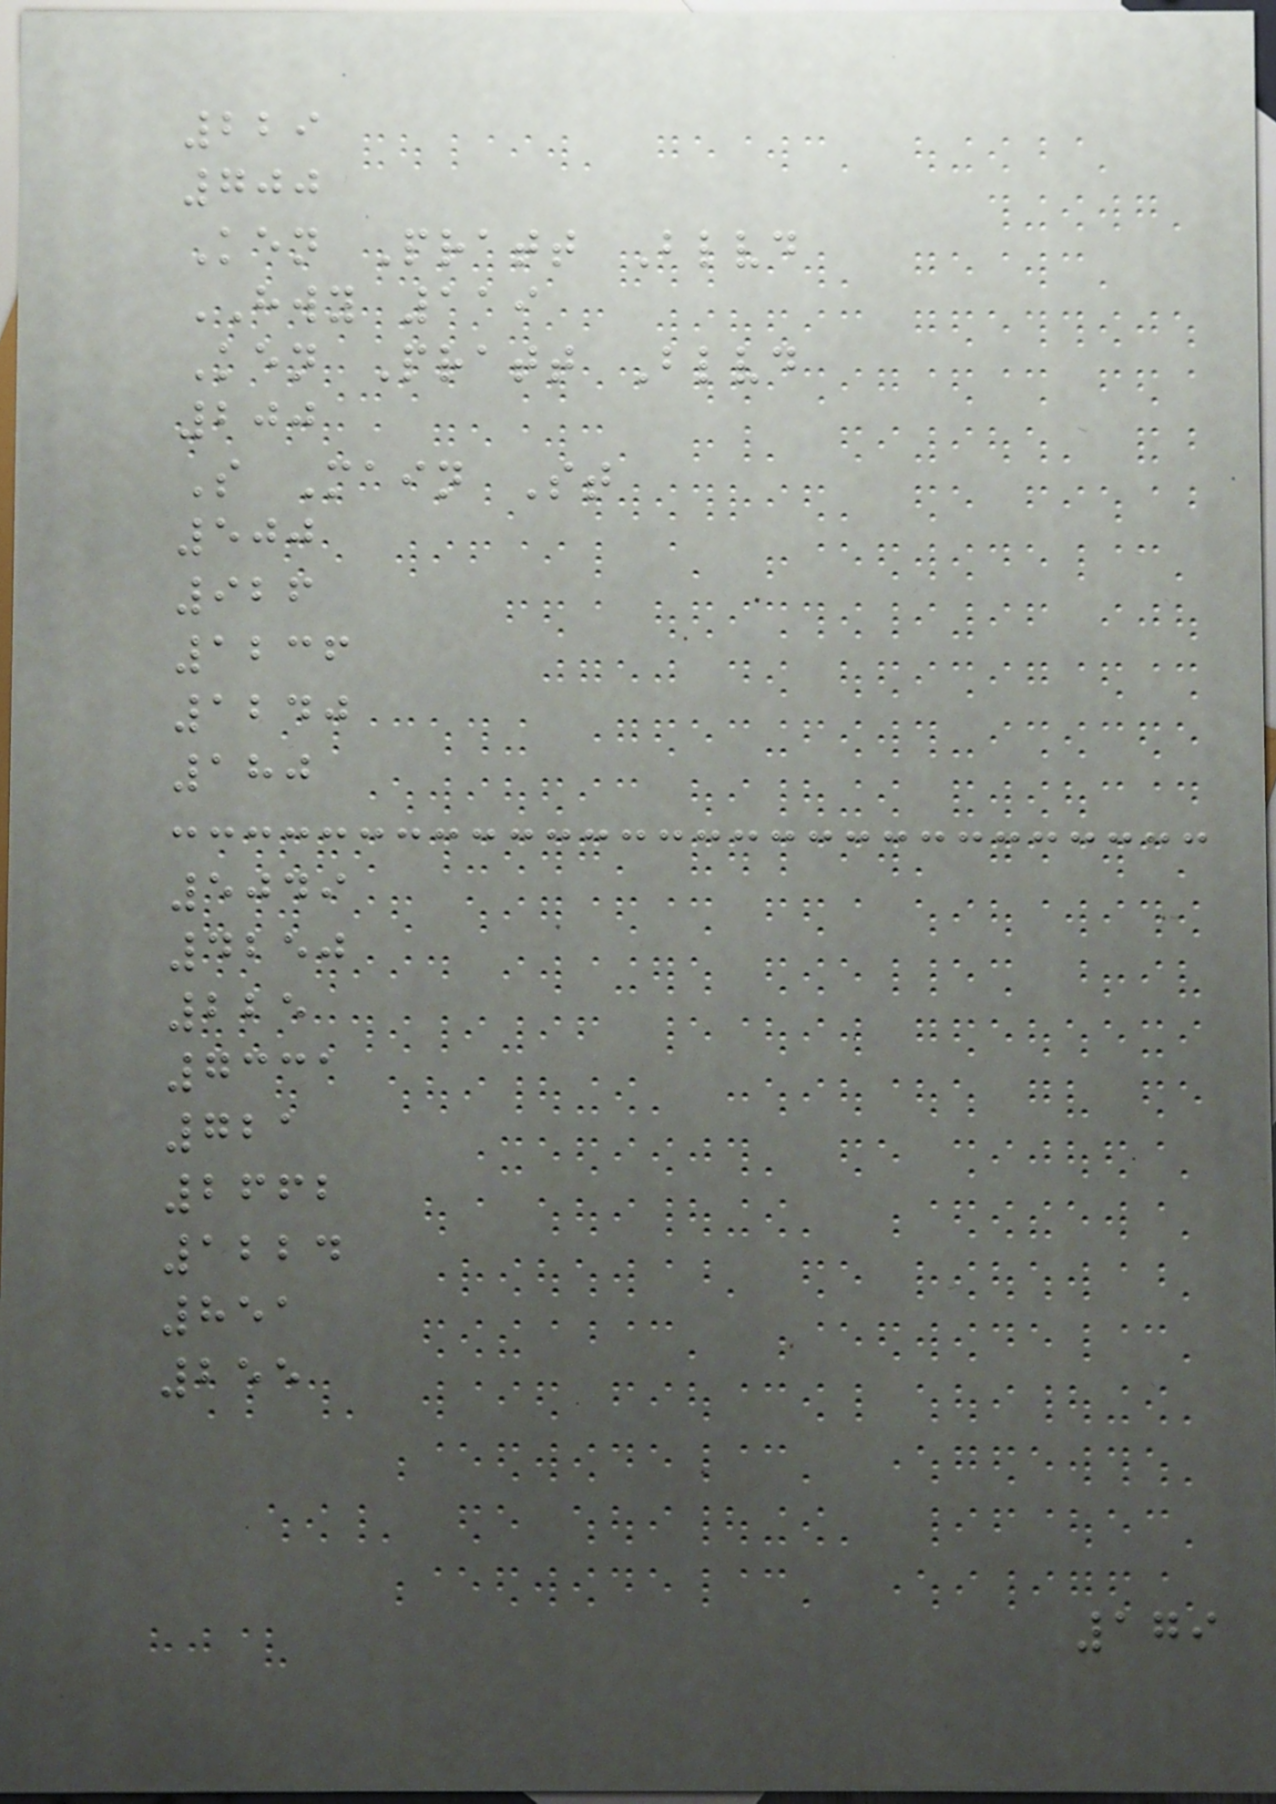229
700
Ken Pratt Blvd
HWY 119
Ken Pratt Blvd
200
S Main St
500
926
1236
1240
180
5049
4250
225
7331
721
2662
1224
851
255
179
